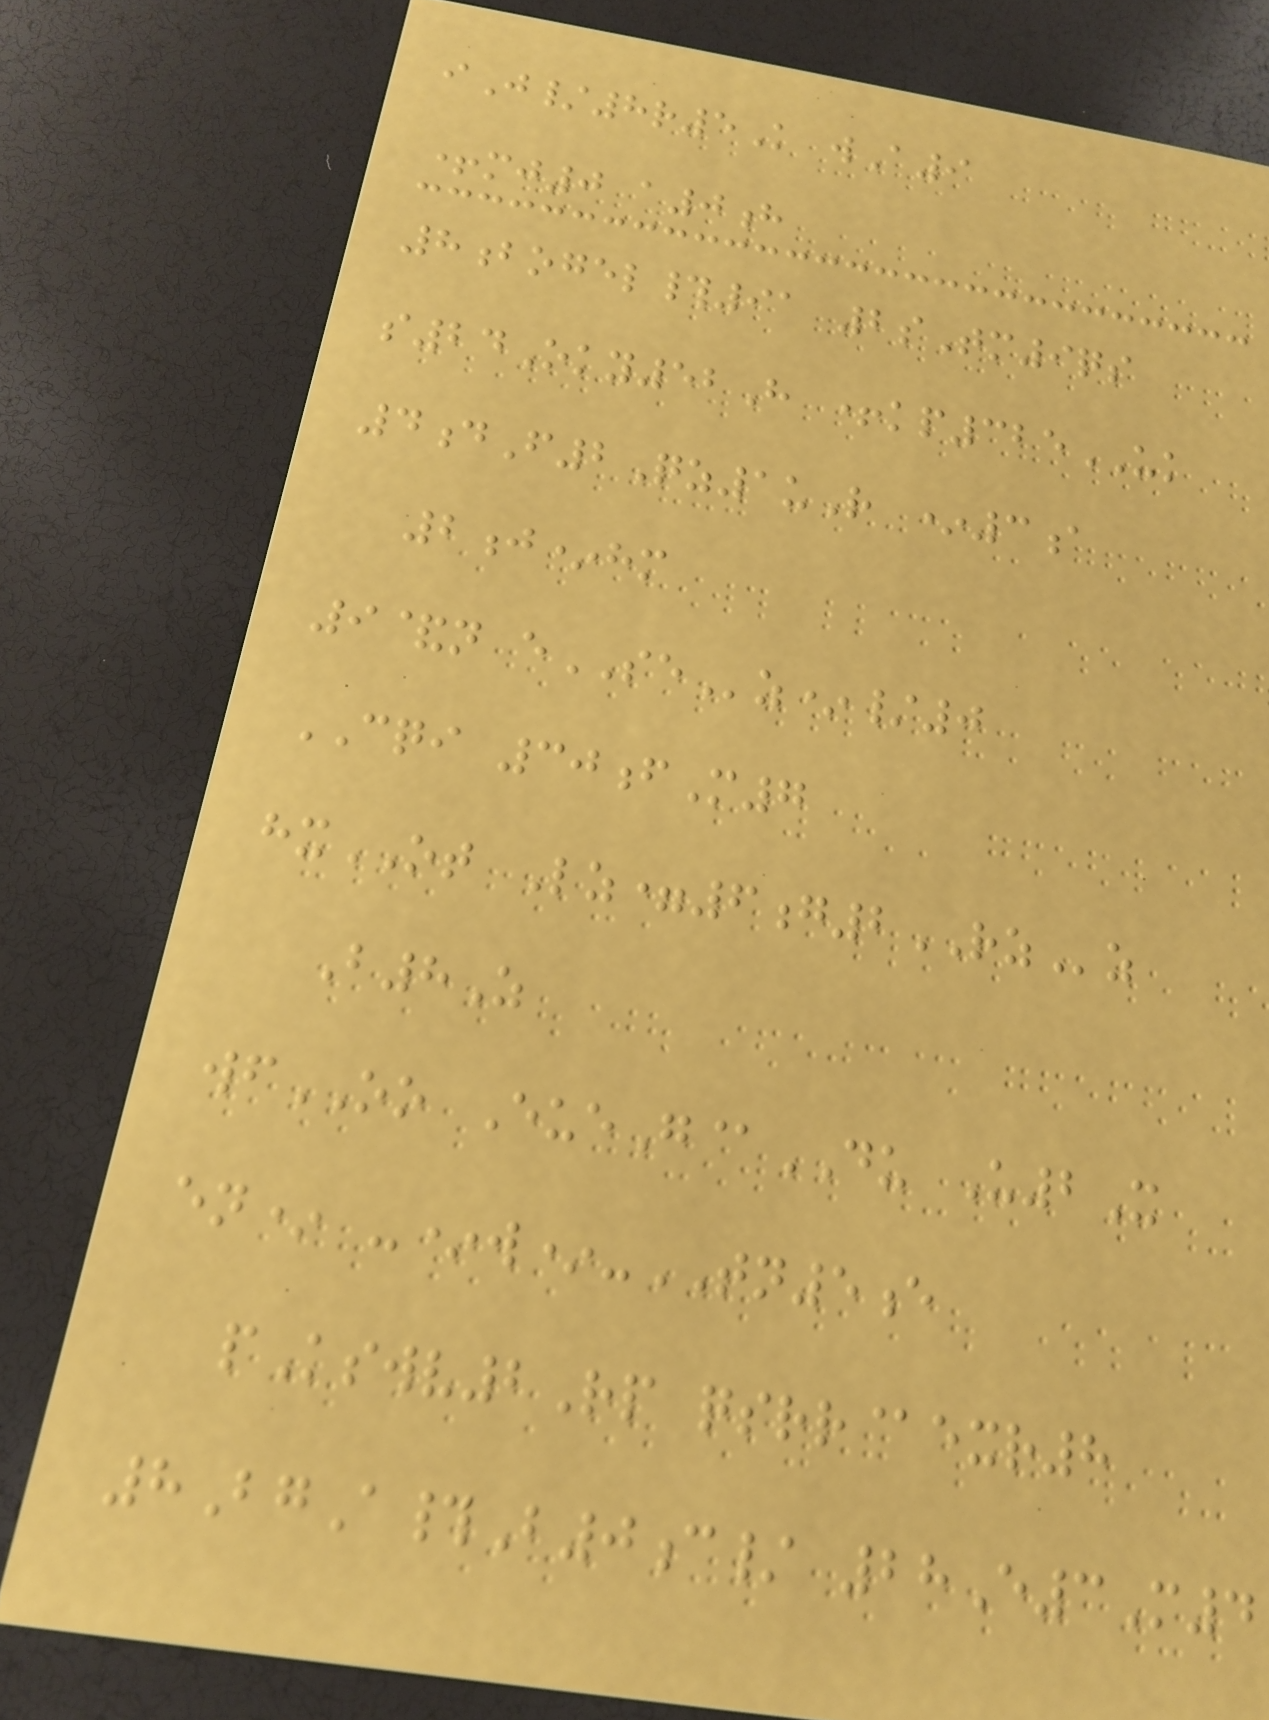iJ/8r5K wA9
+mj0 a0h
8bogel#91 2sTm9qs
s24Oky52H +kp325UK
4dF2Qz1uR *3a
2j*hm
9&n eSEz*/0
CQI 30fM7
hxOT Lz=6g2RZz
B8Z
wfOO EueG@DU U2X
en* -*w*-TN5e
pKswv2Rp qsrr@exr8
8BgA#B0c/ 28E3M4
